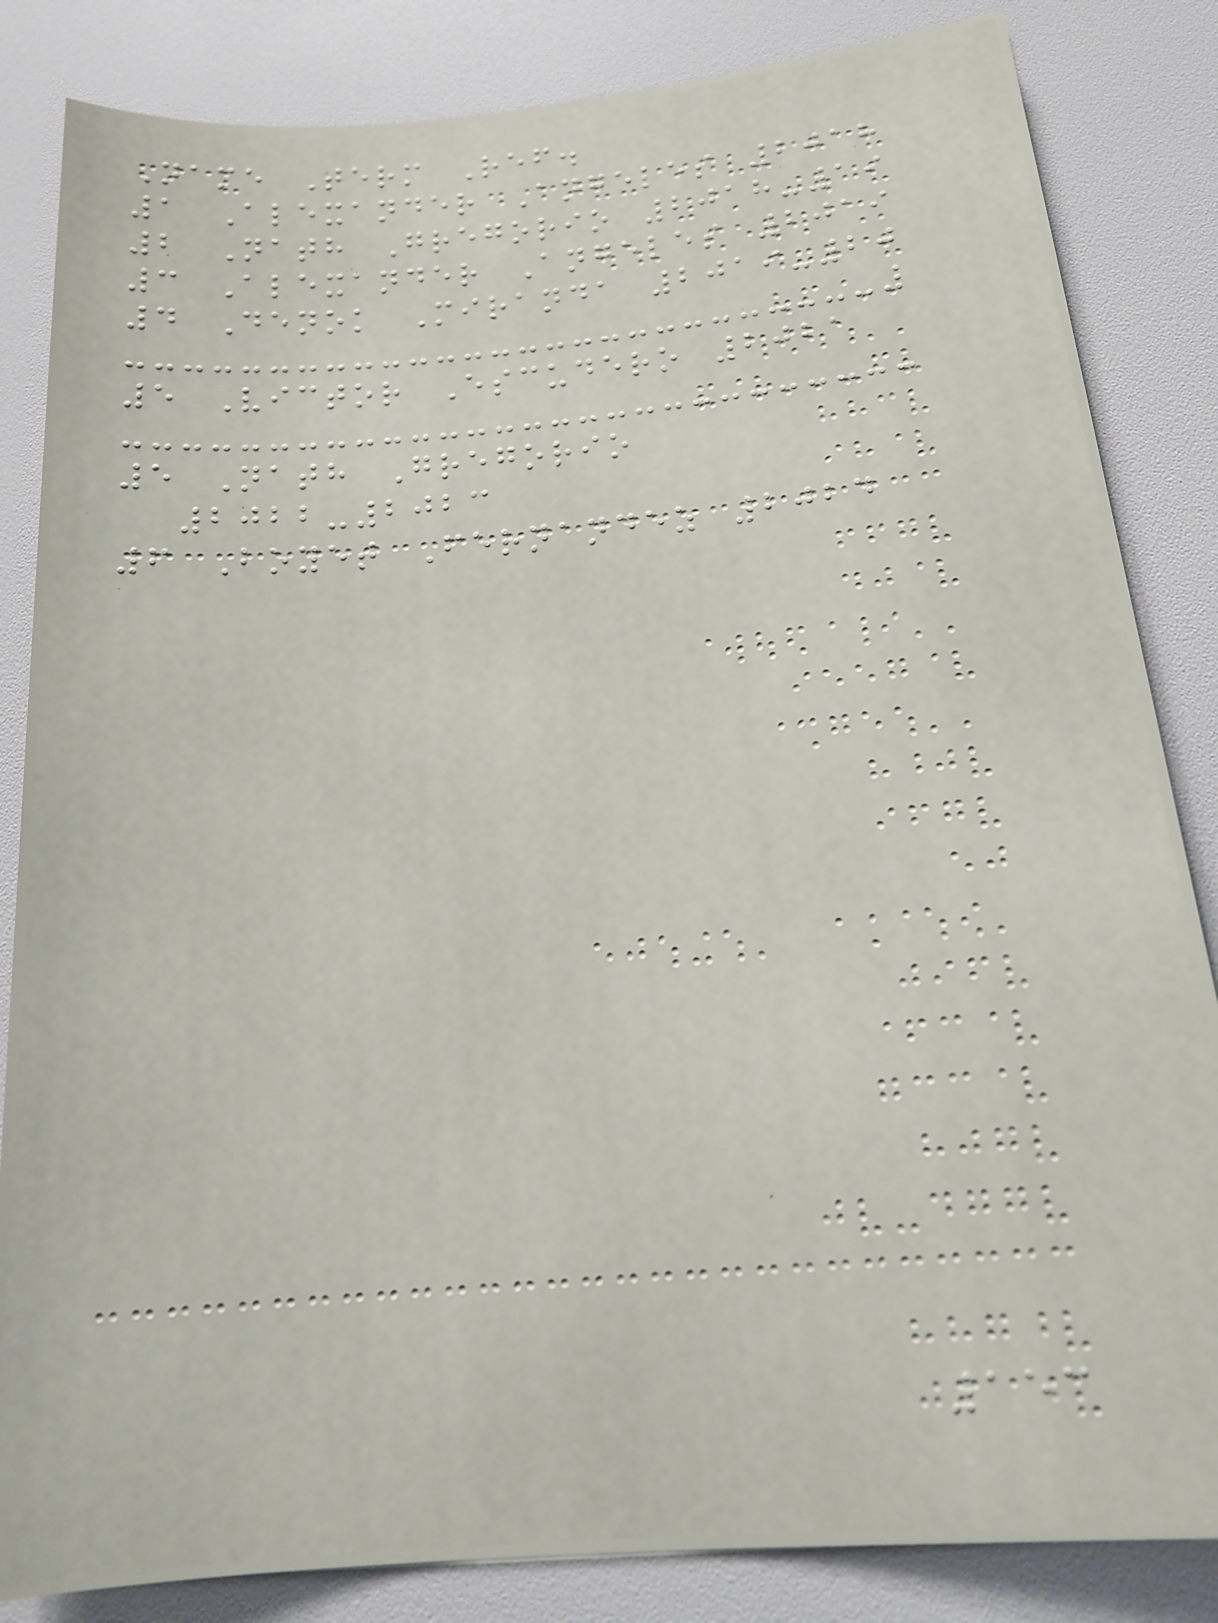Name Term Ref.
1 Alexander Angeles 2018
2 Nath Gregorio 2018-19
3 Alexander Angeles 2019
4 Denok Miranda 2019-20
5 Victor Escudero 2021
5 Nath Gregorio
2022-2023
6 Boyet Fernandez 2024
153
